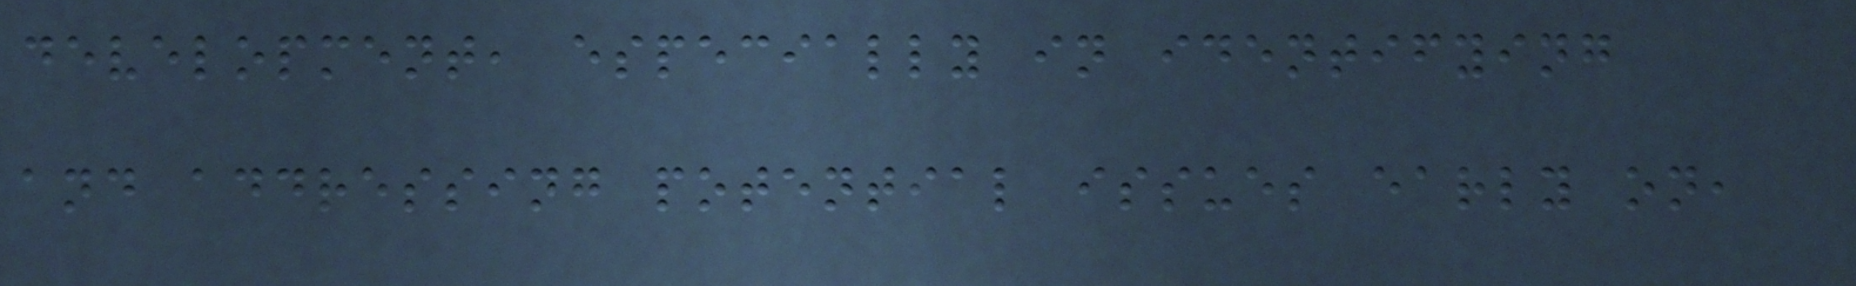development, especially in identifying
and addressing potential issues early on,
